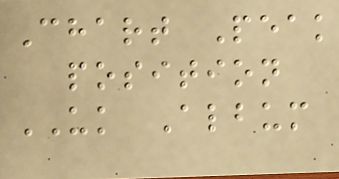Chart Peak
position
UK Album
